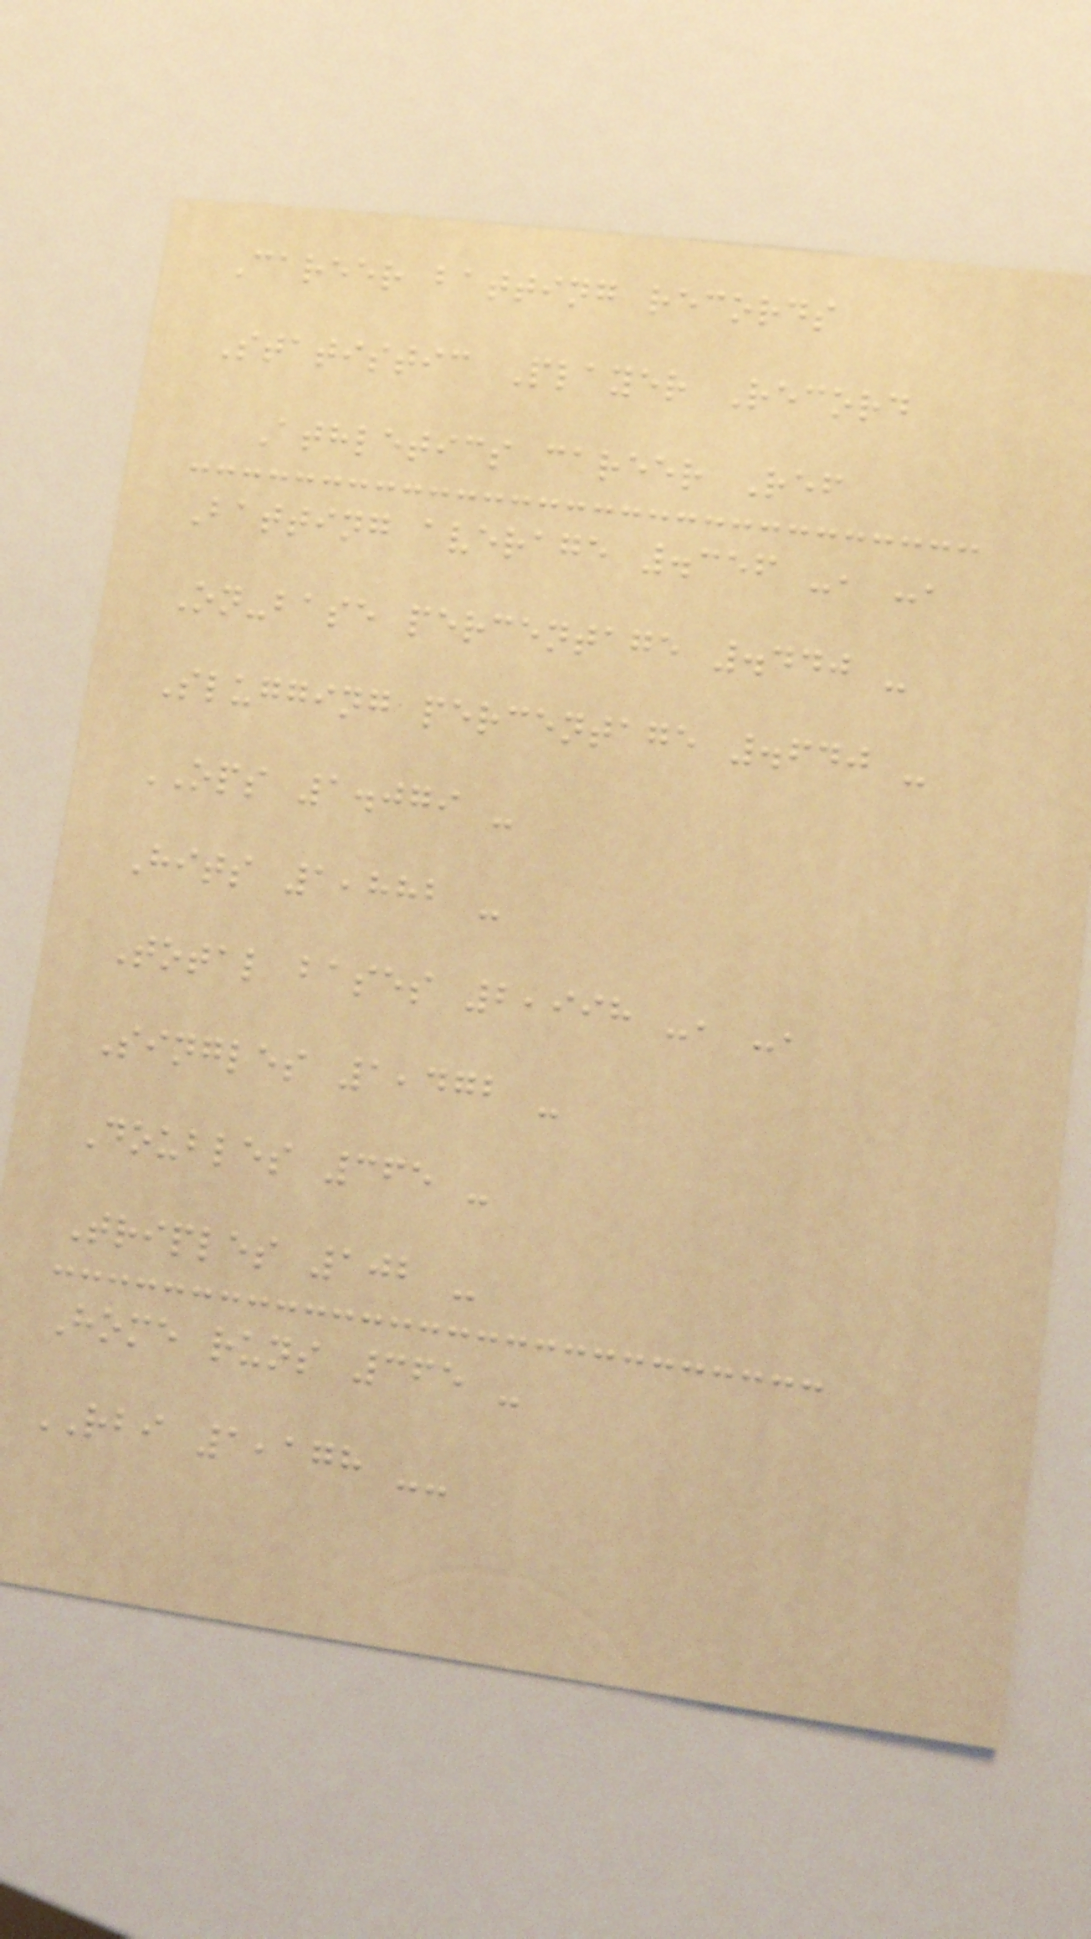Career batting records
Statistic Player Record
Athletics career Ref
Batting average .356 -, -,
On-base percentage .440 -
Slugging percentage .640 -
OPS 1.079 -
Hits 1,882 -
Total bases 2,998 -, -,
Singles 1,472 -
Doubles 365 -
Triples 102 -
Home runs 365 -
RBI 1,178 --
